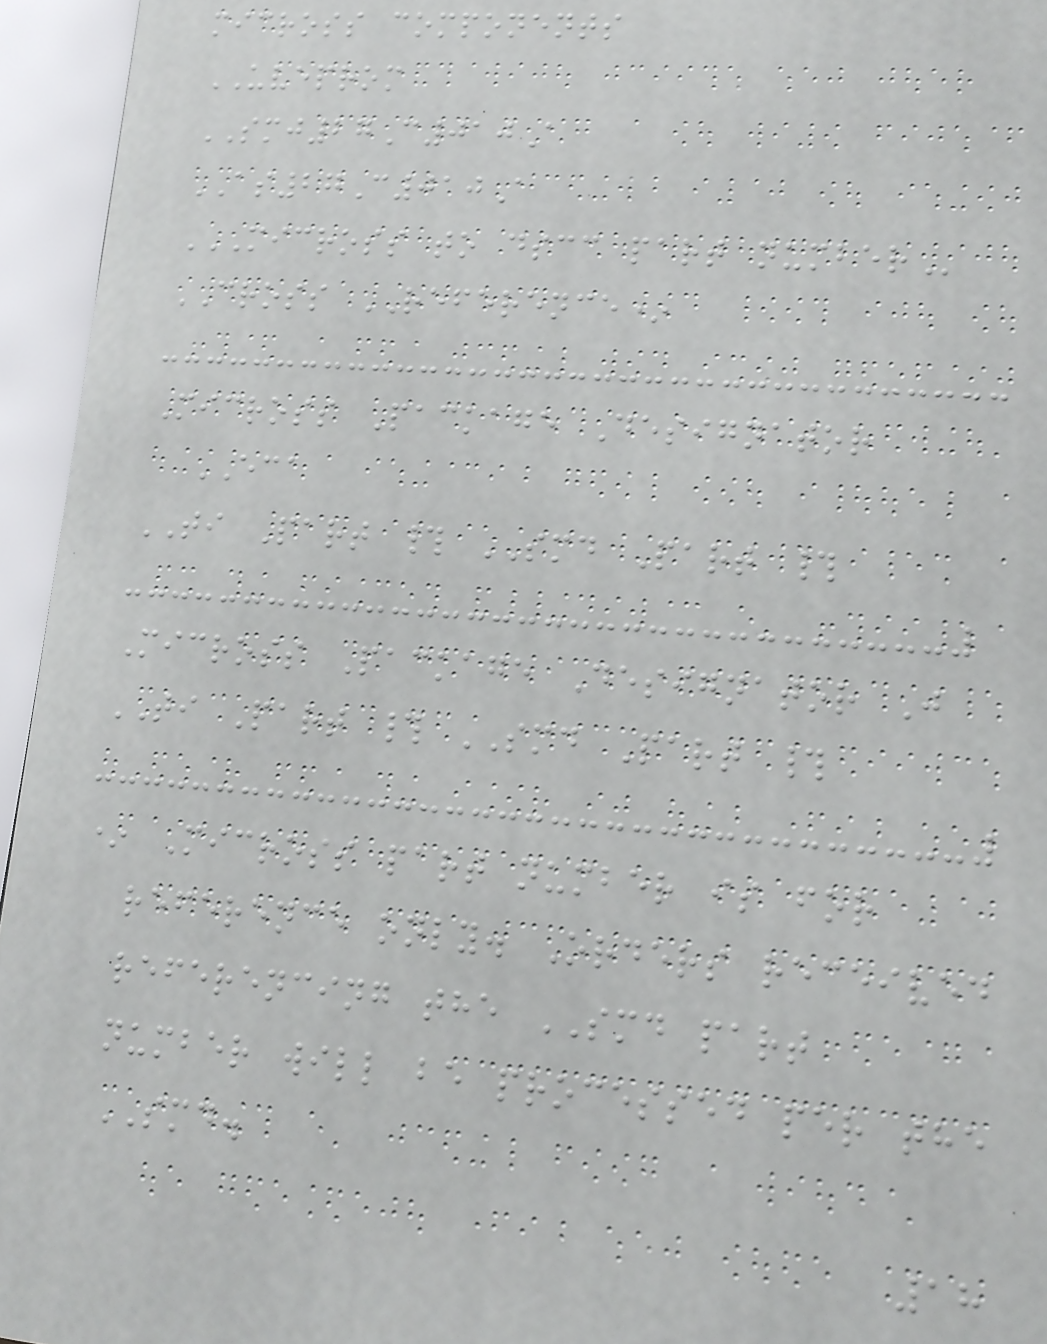micross components
UVEPROM
SMJ27C010A
AS27C010A
MICROSS TO DSCC PART NUMBER
CROSS REFERENCE*
Micross Package Designator
ECA
TI Part # SMD Part #
Micross Package Designator J
TI Part # SMD Part #
* Micross part number is for
reference only. Orders received
referencing the SMD part
number will be processed per the
SMD.
18
